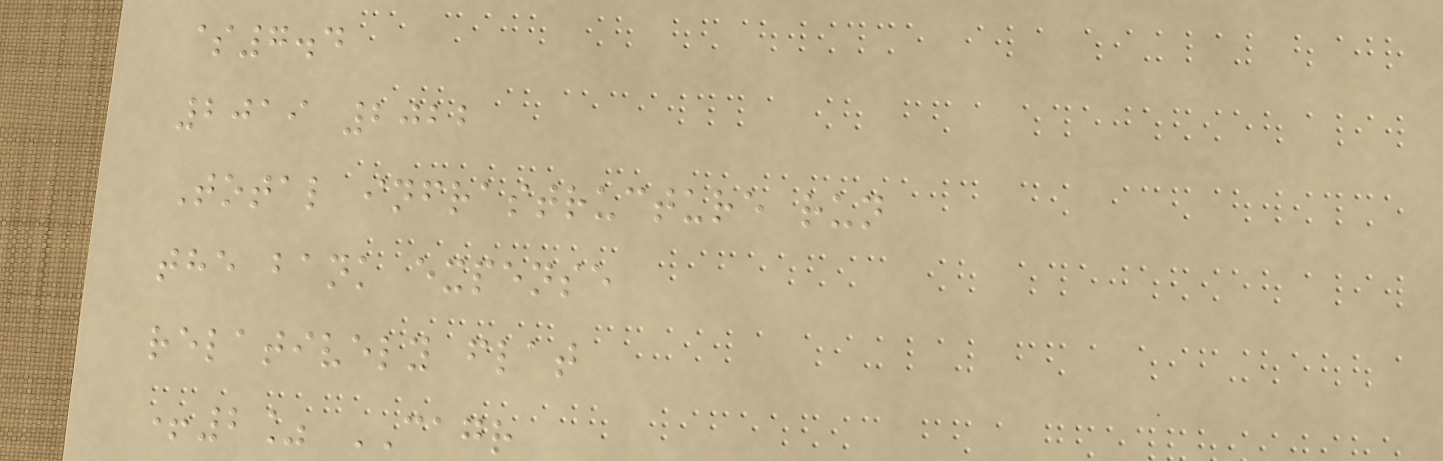$7.4
2019 2022
Total infrastructure run
the bank expense
relatively flat
+2% CAGR
